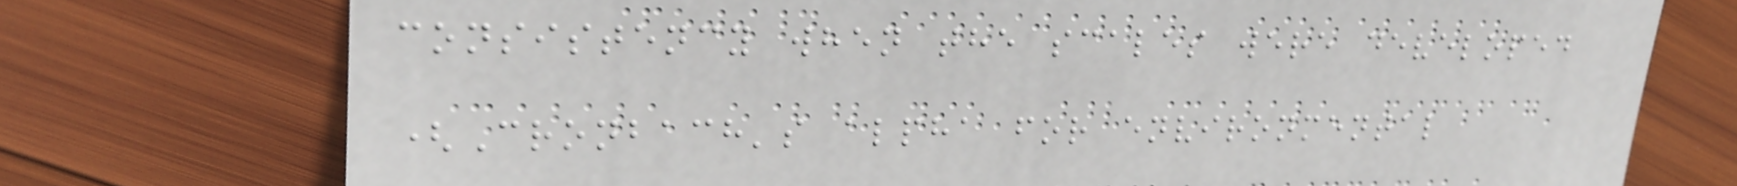consistency when the scales were developed
(Cronbach's alpha for environmental
